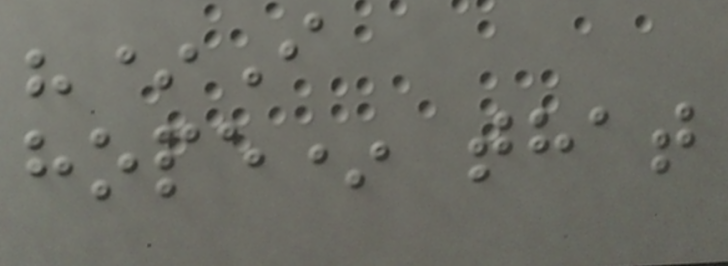"*I
hope* that
